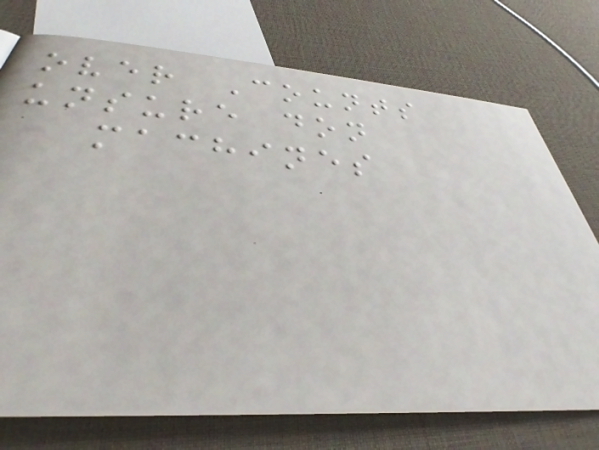over Counts
unsure don
machines
